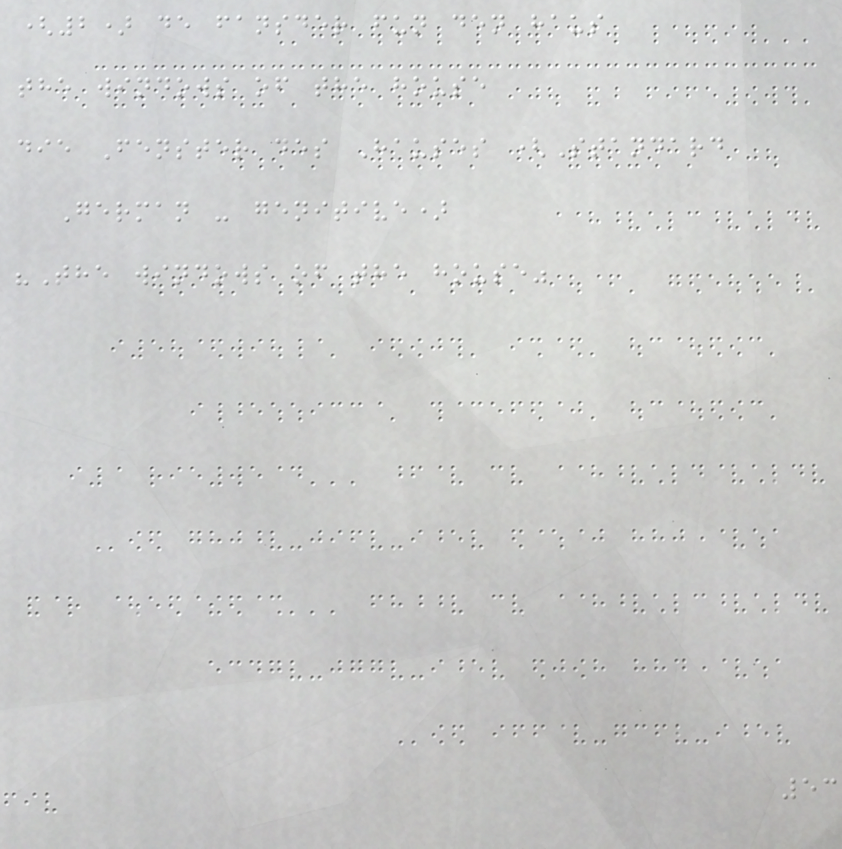(2) de fansder fun den haus
the windows of the house
die Fenster des Hauses (Standard
German - genitive)
"The windows of the house"
53
